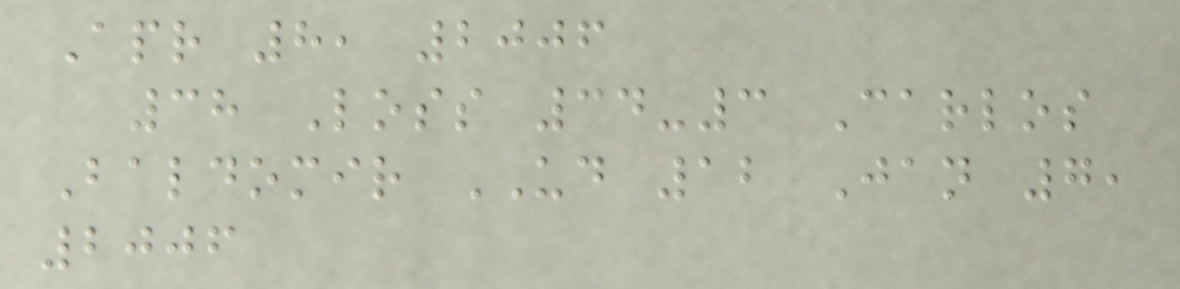Apr 8, 2006
38 Loss 34-3 Carlos
Baldomir UD 12 Jan 7,
2006
